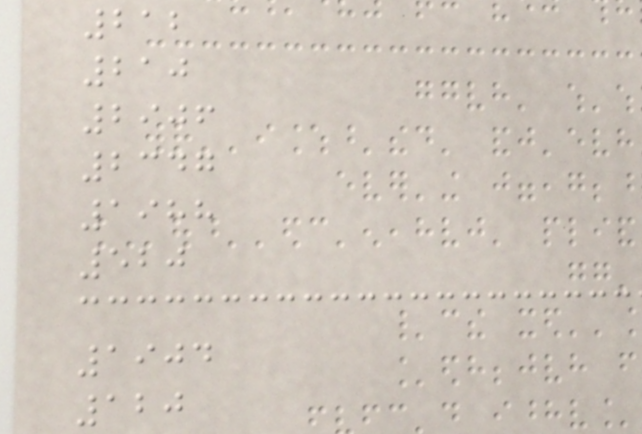212
210
2906
2347
1988
520
1904
120
